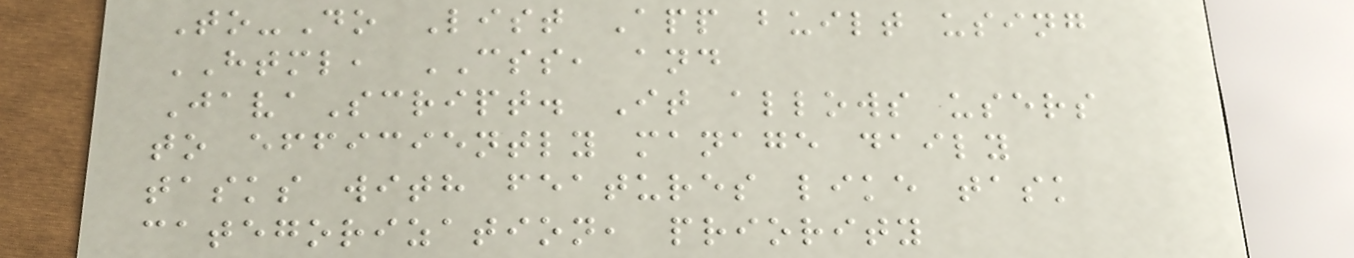To-Do List App built using
HTML, CSS, and
JavaScript. It allows users
to efficiently manage daily
tasks with features like task
categorization, priority
